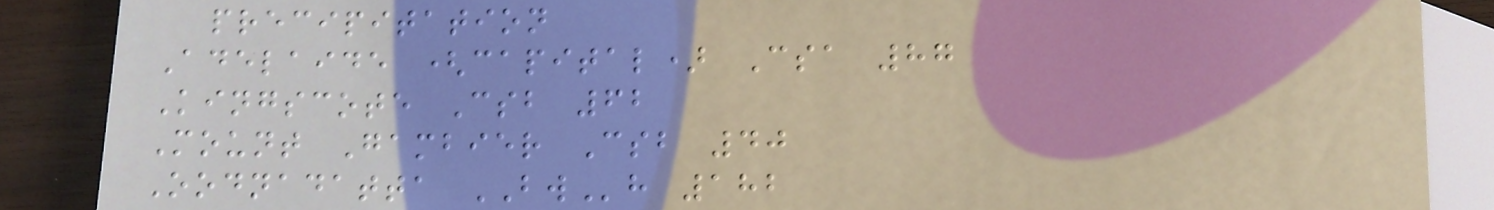precipitation
Adelaide (capital) Csa 87
Kingscote Csb 62
Mount Gambier Csb 40
Oodnadatta BWh 182
